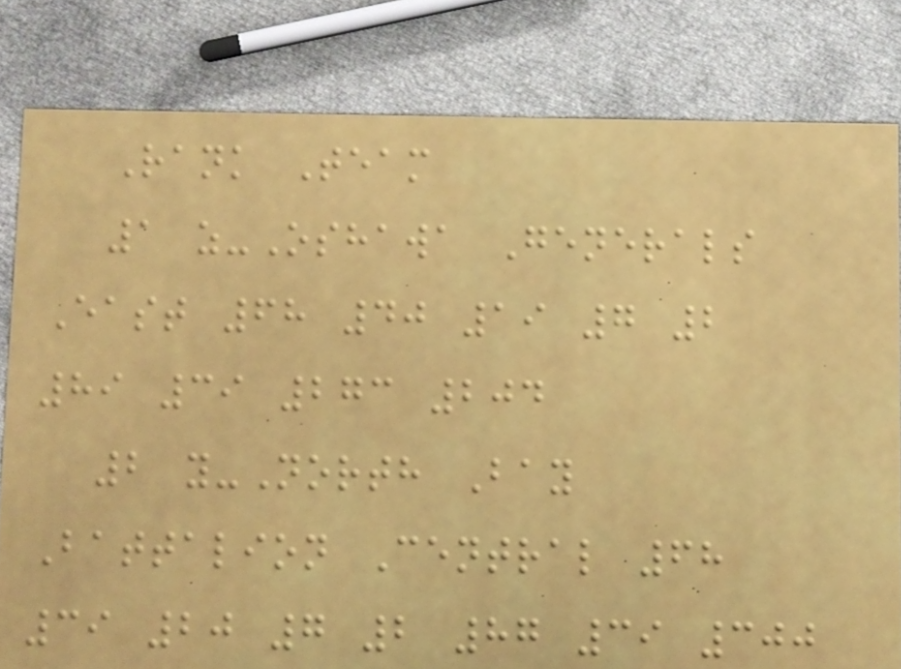Rank Team
1 z-Oshawa Generals
East 68 40 19 7 2
89 39 273 204
2 y-North Bay
Battalion Central 68
39 20 7 2 87 39 300
